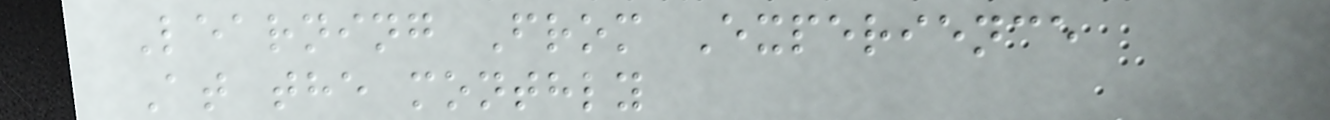Learning From Experience
At the monthly
